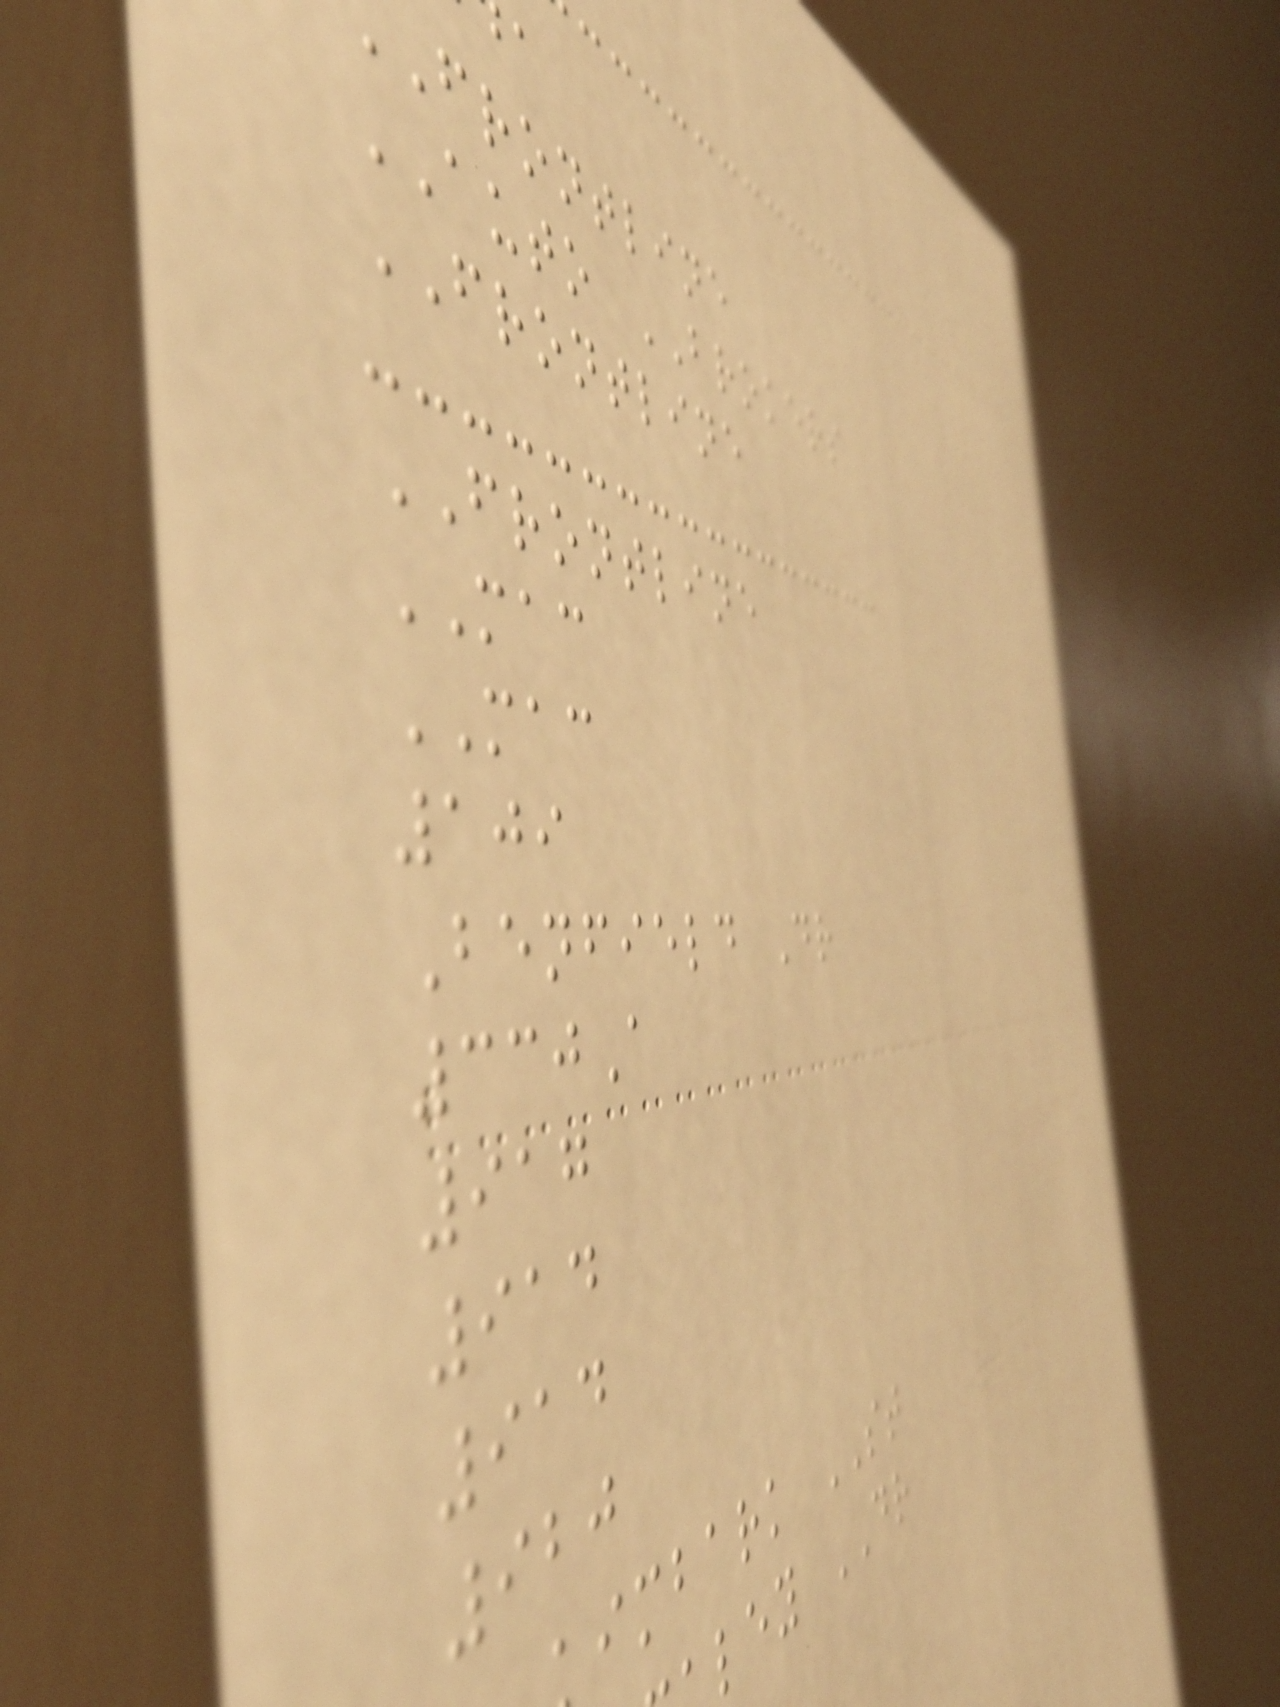frontline
AUTO BROKERS
FRONTLINE
FRONTLINE
MAC
MAC
109
Benfield Dr
330A
917
914
914
920
imbark ST
ley DR
